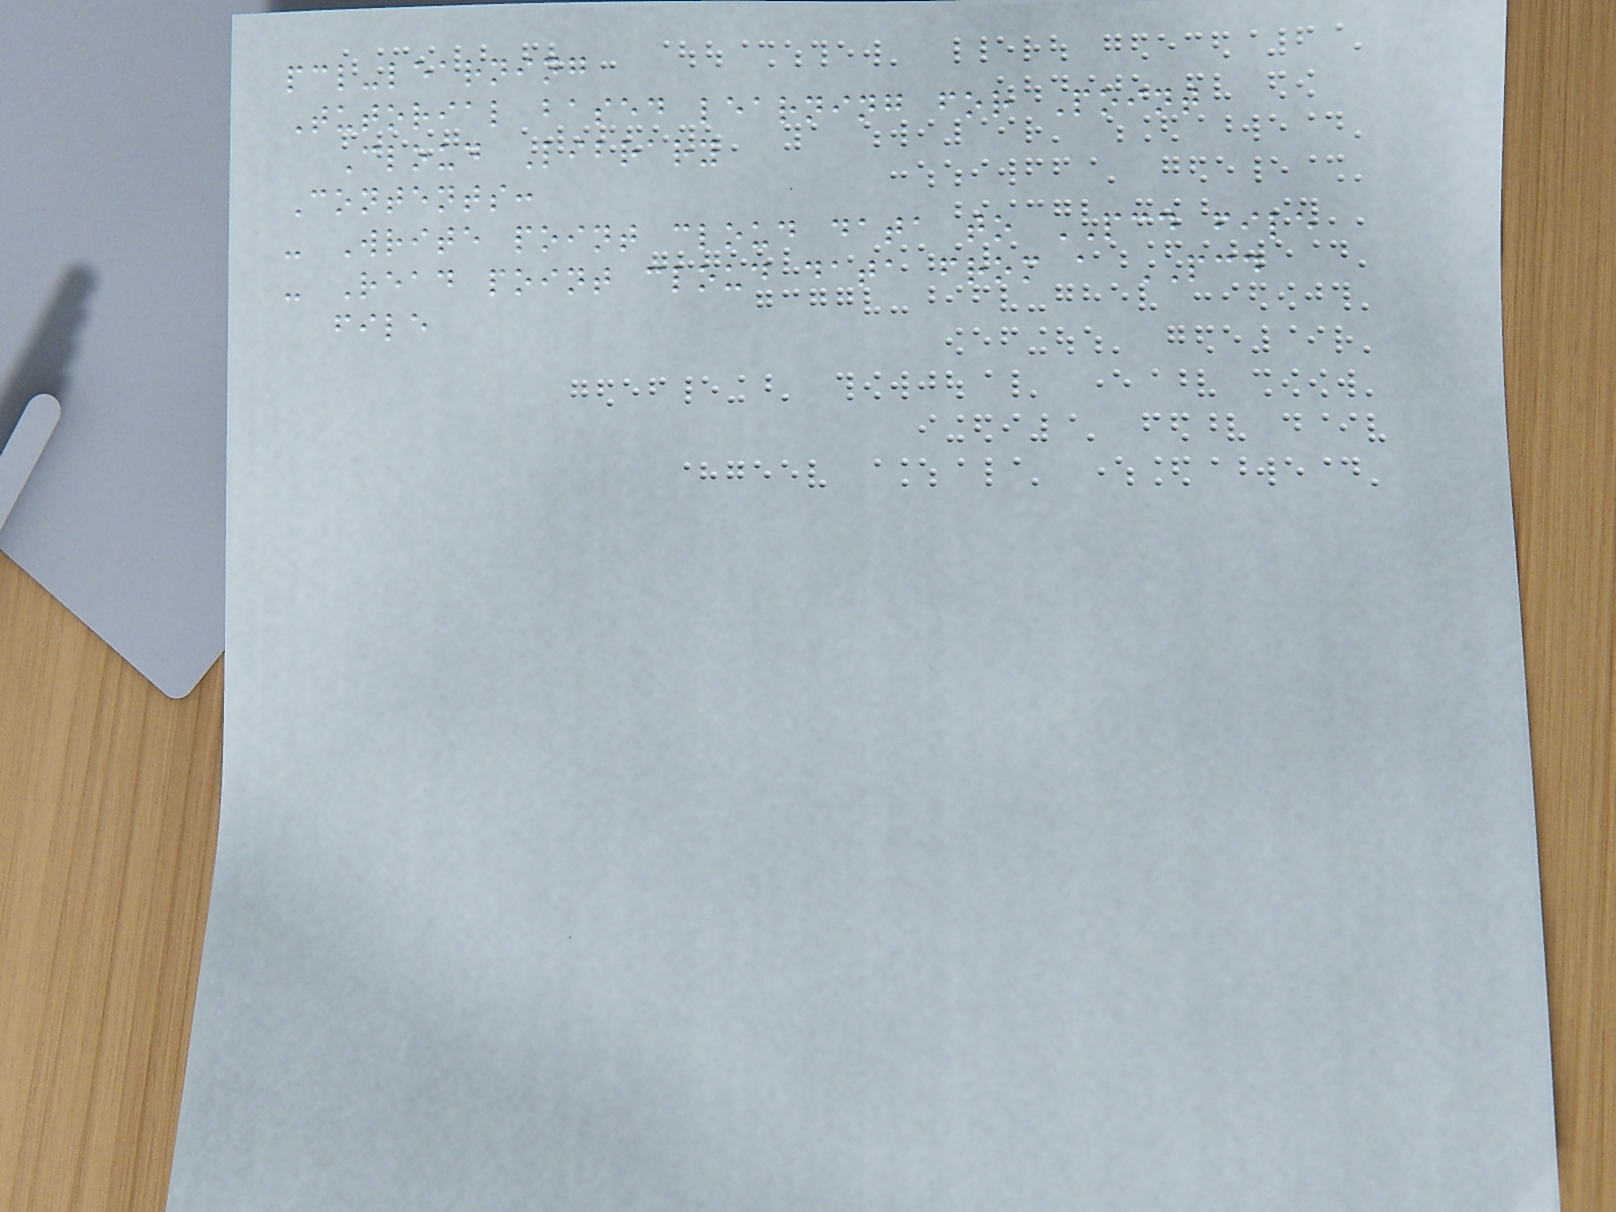pcl-learning
Tutorial based learning for Point
Cloud Library
Contents:
- Write point cloud data to PCD file
- Read point cloud data from a PCD
file
